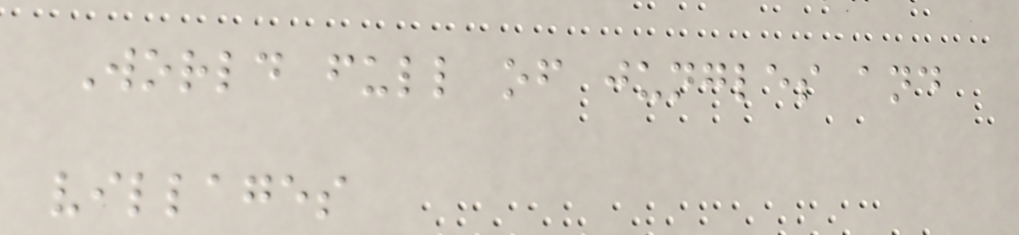World full of jungles and
villages
